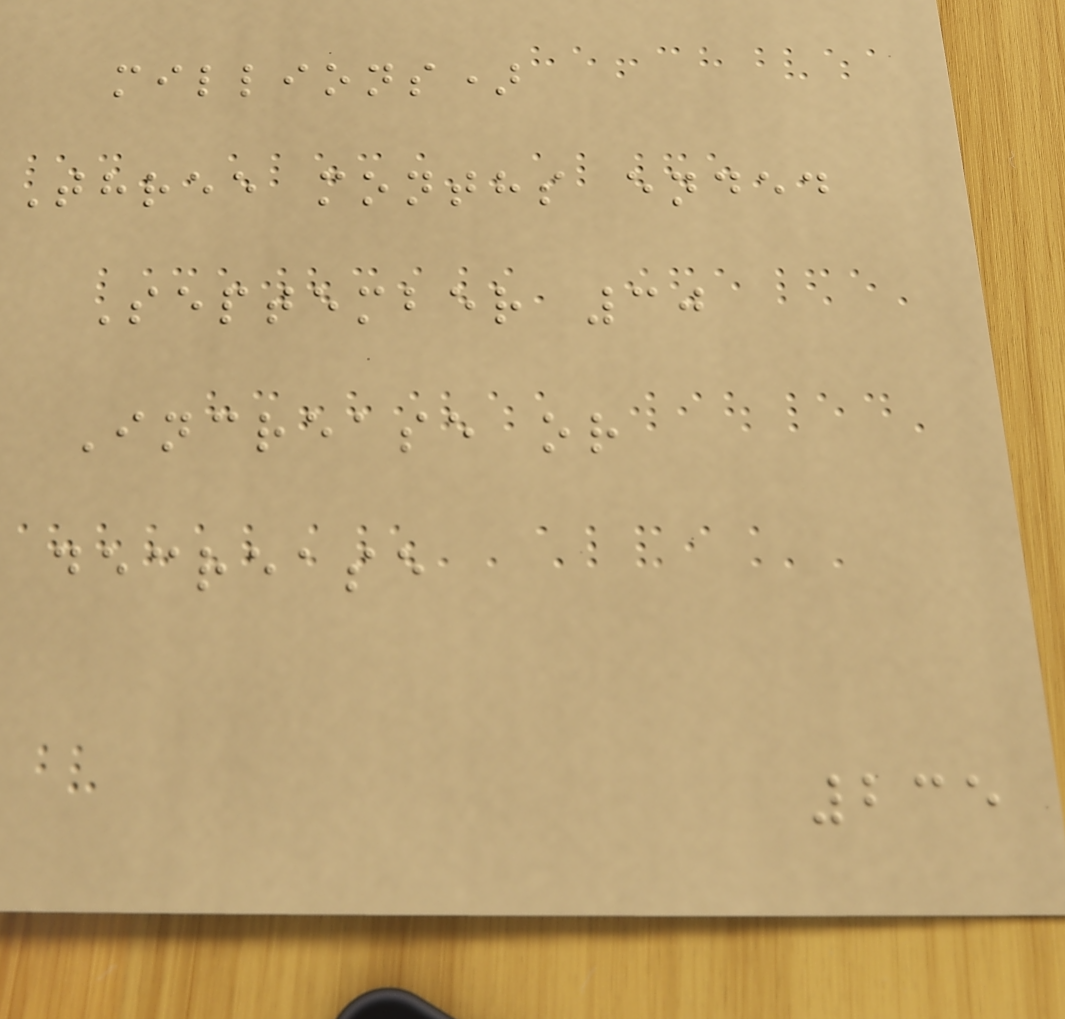millions)
Three months ended
September 30
Increase or
decrease
235
